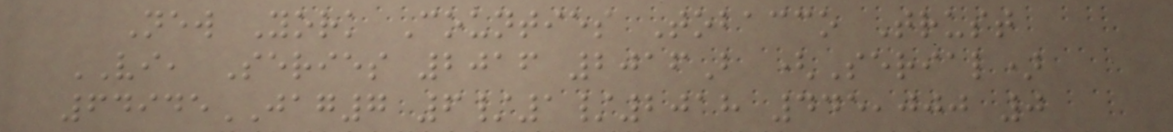New York Counties Tobacco Trust
VI, Series 2016 2016B (Serial)
64945JAG7 6/1/2018 445,000 0
